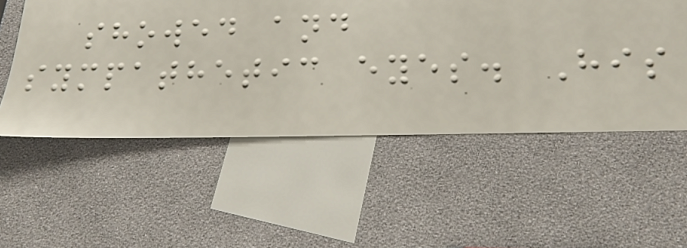showed and
sympathetic eyes. His
